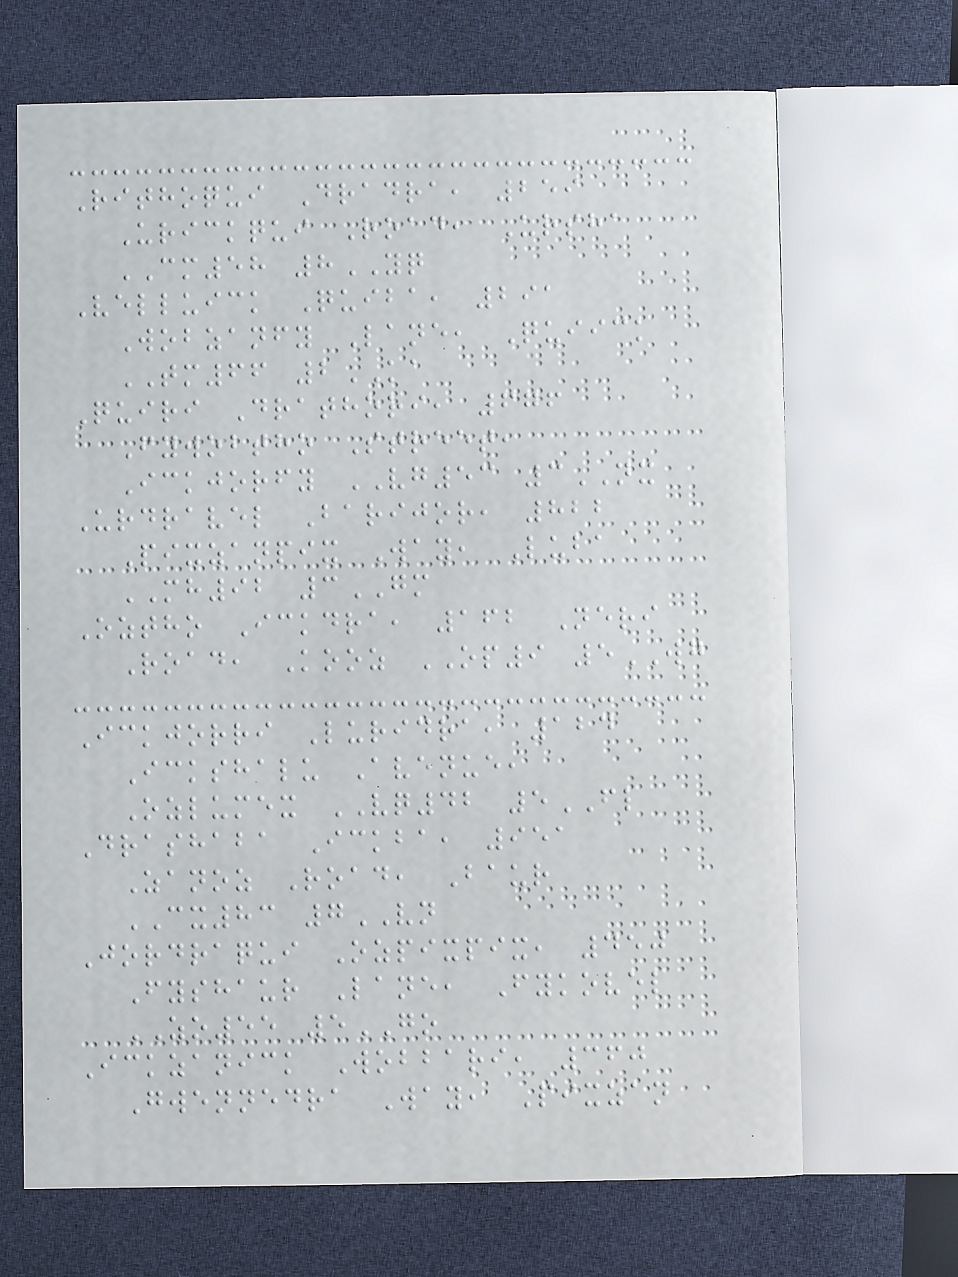Rithoqui Dradra, 259
Urickqui Road, Ursha
CM58 8YQ
Velluick Quiba, 291
Wobzanfy Lane, Quiick
TM66 2KA
Quiri Drathori, 676
Fywobtho Street,
Ickjorfy VG53 3NX
Urdravel Barijor, 822
Pixzanpix Way, Luba
MH92 3GM
Oztho Ickdra, 162 Neri
Road, Kooz OP9 5WG
Ickjorri Luridra, 124
Ickshalu Avenue,
Ozlumex VQ42 5FL
Drashaba Ickba, 951
Zanoz Road, Baur
CX83 7VN
Jordraqui Ozpixpix, 450
Fyshaur Lane, Fykovel
ZO55 5GO
Ickzanick Wobbari, 360
Gwennedra Way, Pixzan
